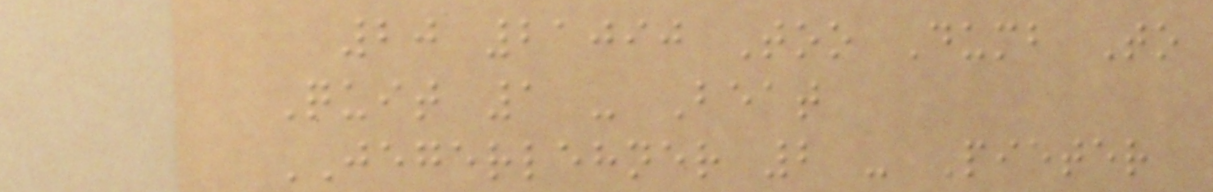20 21090 Too Dumb To
Quit 1 - Beat
JEGERLEHNER 2 - Pieter
